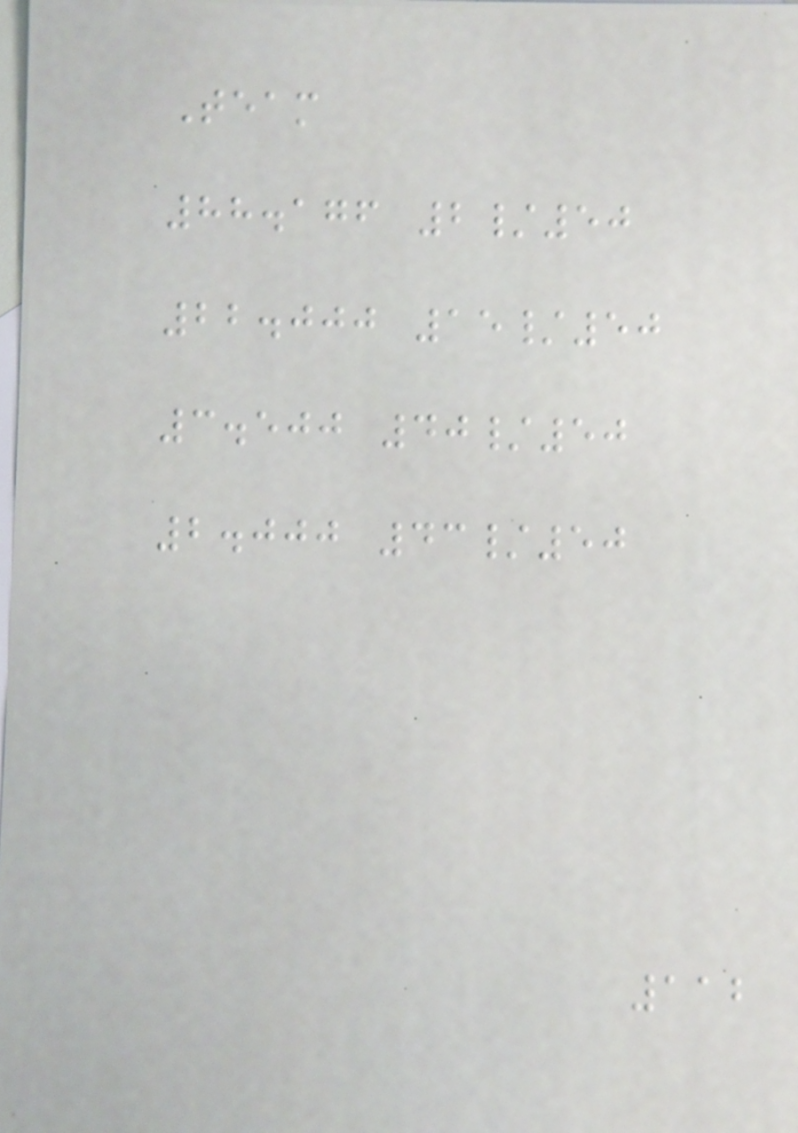Team
88.176 2/50
22.000 15/50
3.500 40/50
2.000 43/50
112
